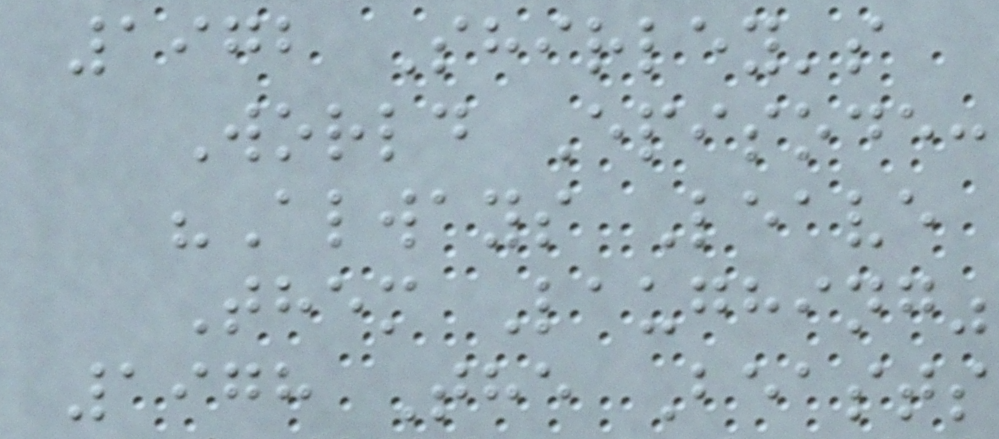1972 Shirley's
World Episode:
"Always Leave
Them Laughing"
1978 The Beasts
